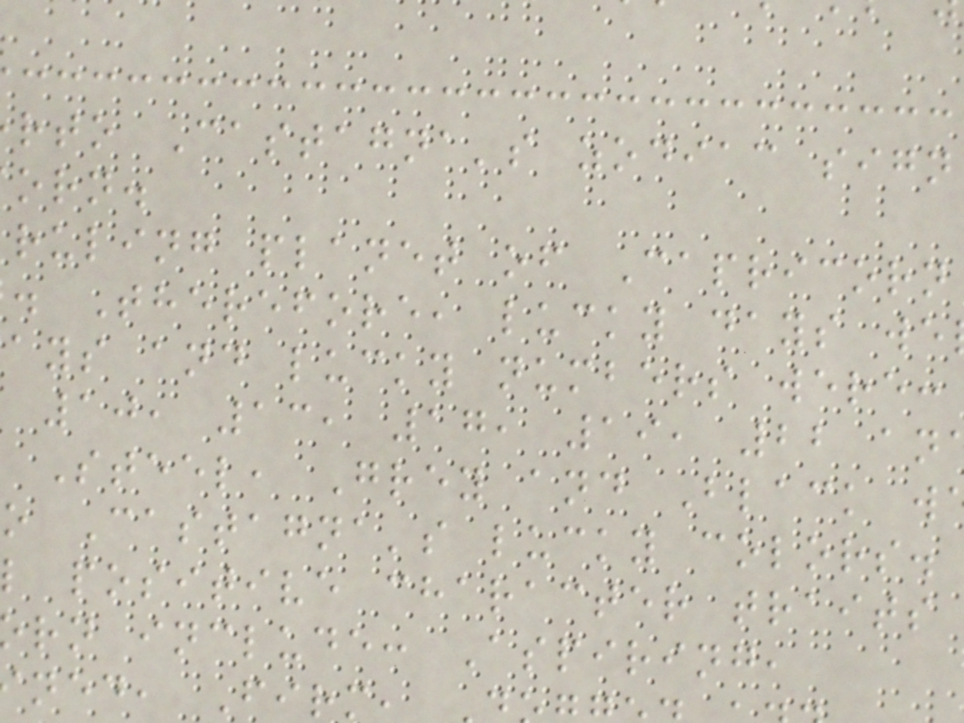rto Castagna's zodiac sign
orn.
ruling planet of Capricorn
. Therefore, lucky days we
ays and lucky numbers were:
10, 13, 17, 19, 22 an
Steel, Grey and Black w
o Castagna's lucky colors.
l positive character traits
rn include: Aspiring,
ned, Firm,
